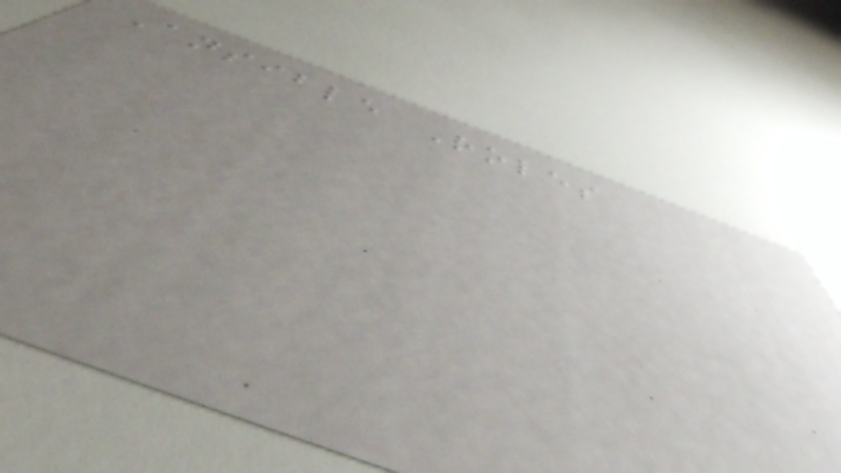Ansible Roles
